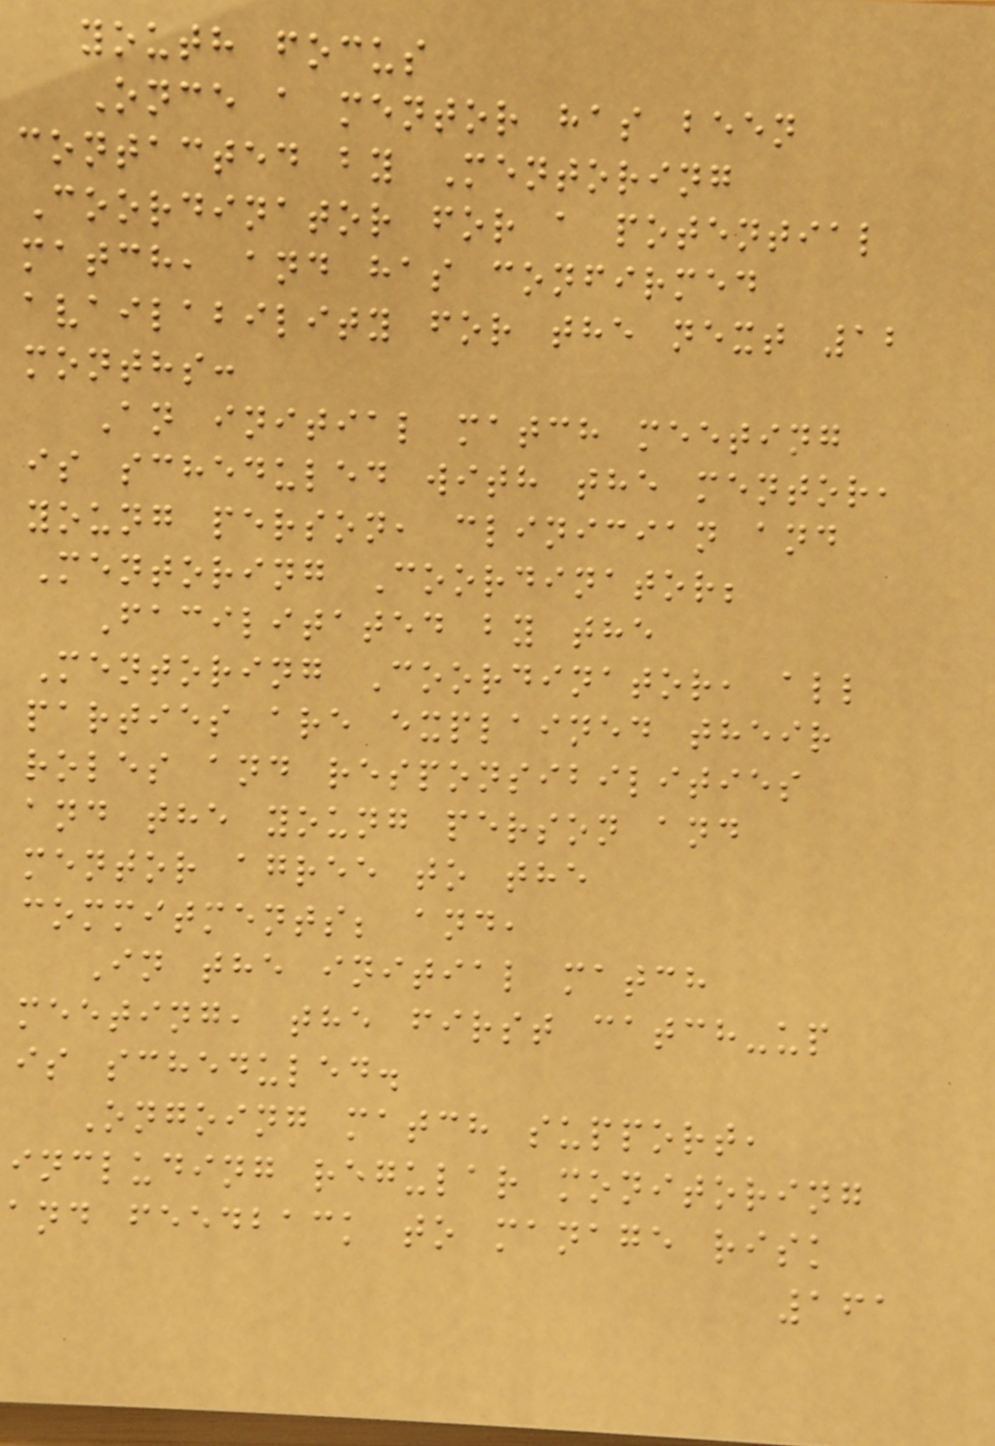youth focus
Once a mentor has been
contacted by Mentoring
Coordinator for a potential
match, and has confirmed
availability for the next 12
months:
An initial match meeting
is scheduled with the mentor,
young person, clinician and
Mentoring Coordinator;
Facilitated by the
Mentoring Coordinator, all
parties are explained their
roles and responsibilities
and the young person and
mentor agree to the
commitments; and,
In the initial match
meeting, the first catch-up
is scheduled.
Ongoing match support,
including regular monitoring
and feedback to manage risk
161
